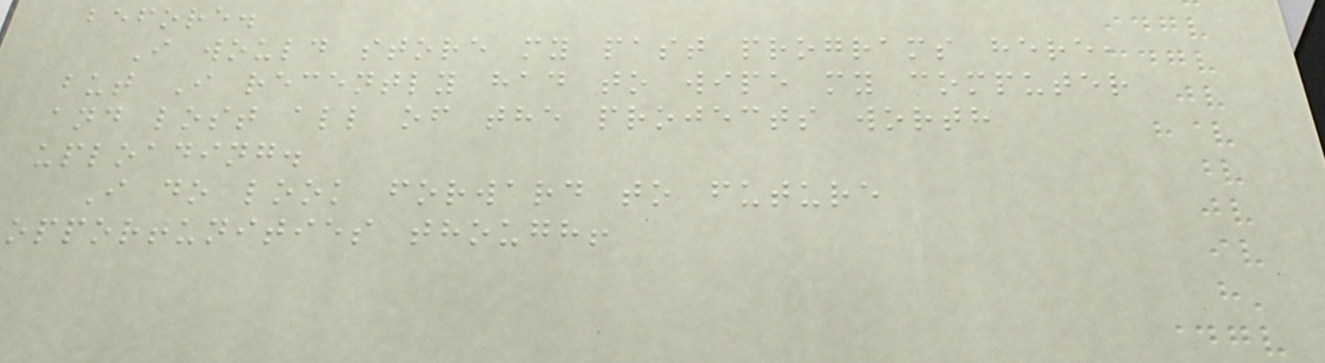before.
I would store my past programs here,
but I recently had to wipe my computer
and lost all of the projects worth
uploading.
I do look forward to future
opportunities though!
